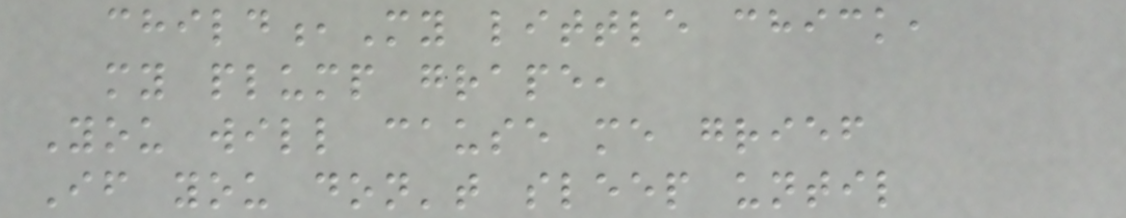child,My little chick,
my plump grape,
You will cause me grief
If you don't sleep until
